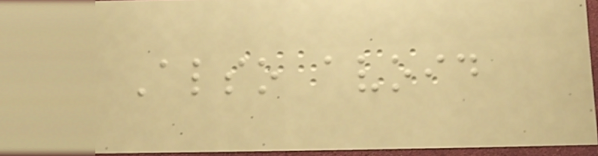Also avoid
